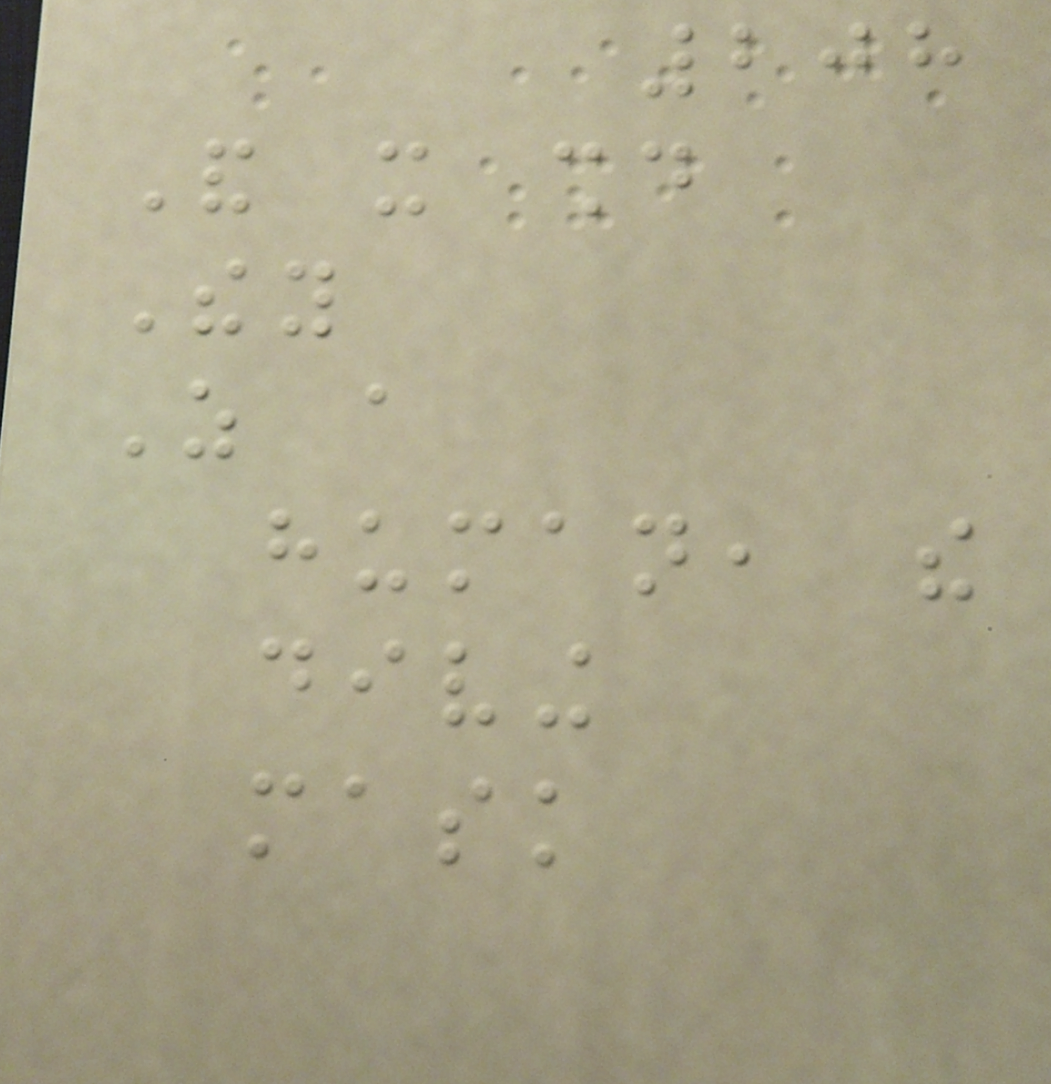208
And it should
They
As a
human, the
diving
mask
